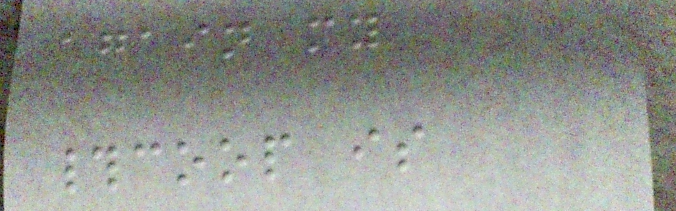again my
#coop is
